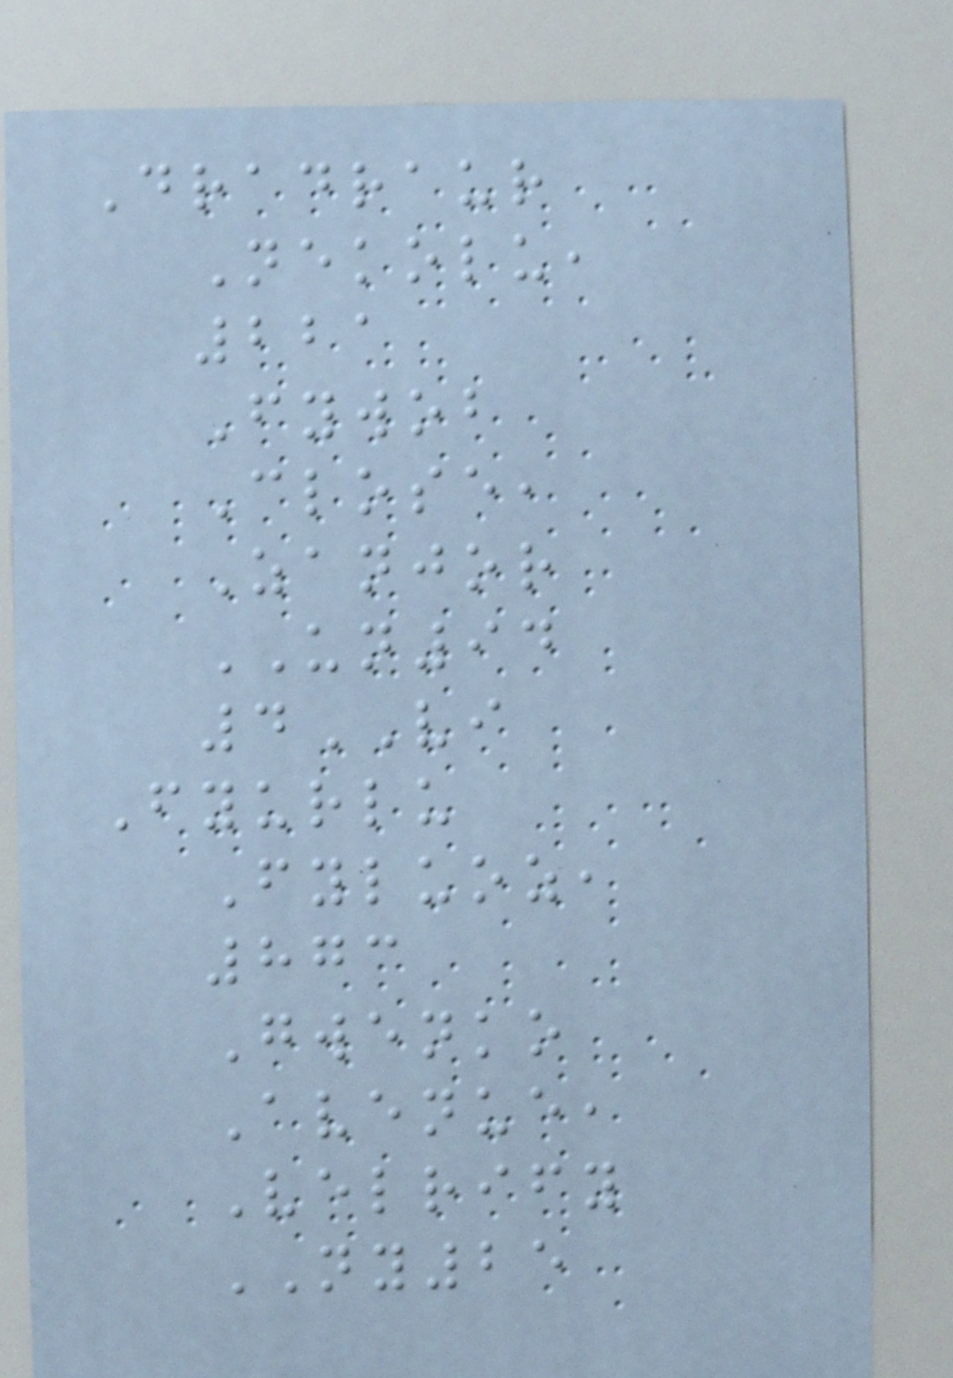Dradraur
Nekolu,
221
Fywob
Close,
Zanjor
UN94
4VI
Fyurlu
Fyluoz,
873
Gwenko
Avenue,
Velrify
NY25
